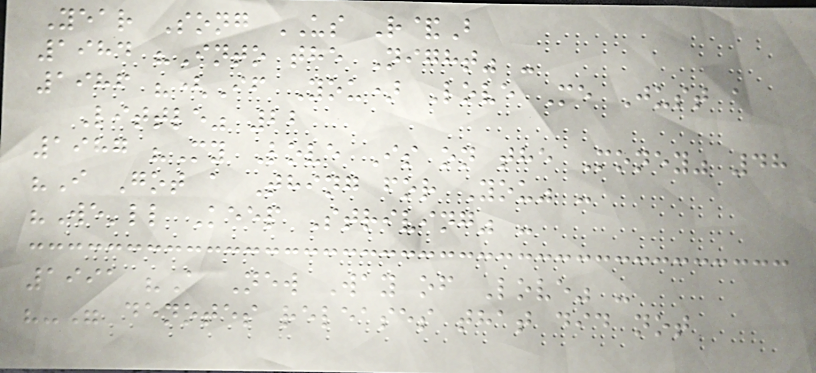Year Song US R&B
1984 "Into the Night" -
1986 "(If You) Love Me Just a
Little" 22
1987 "My Love Is on the Money" 48
"I Got a Thing for You" -
"We'll Keep Striving" -
1991 "A New Way of Love" -
"-" denotes releases that did not
